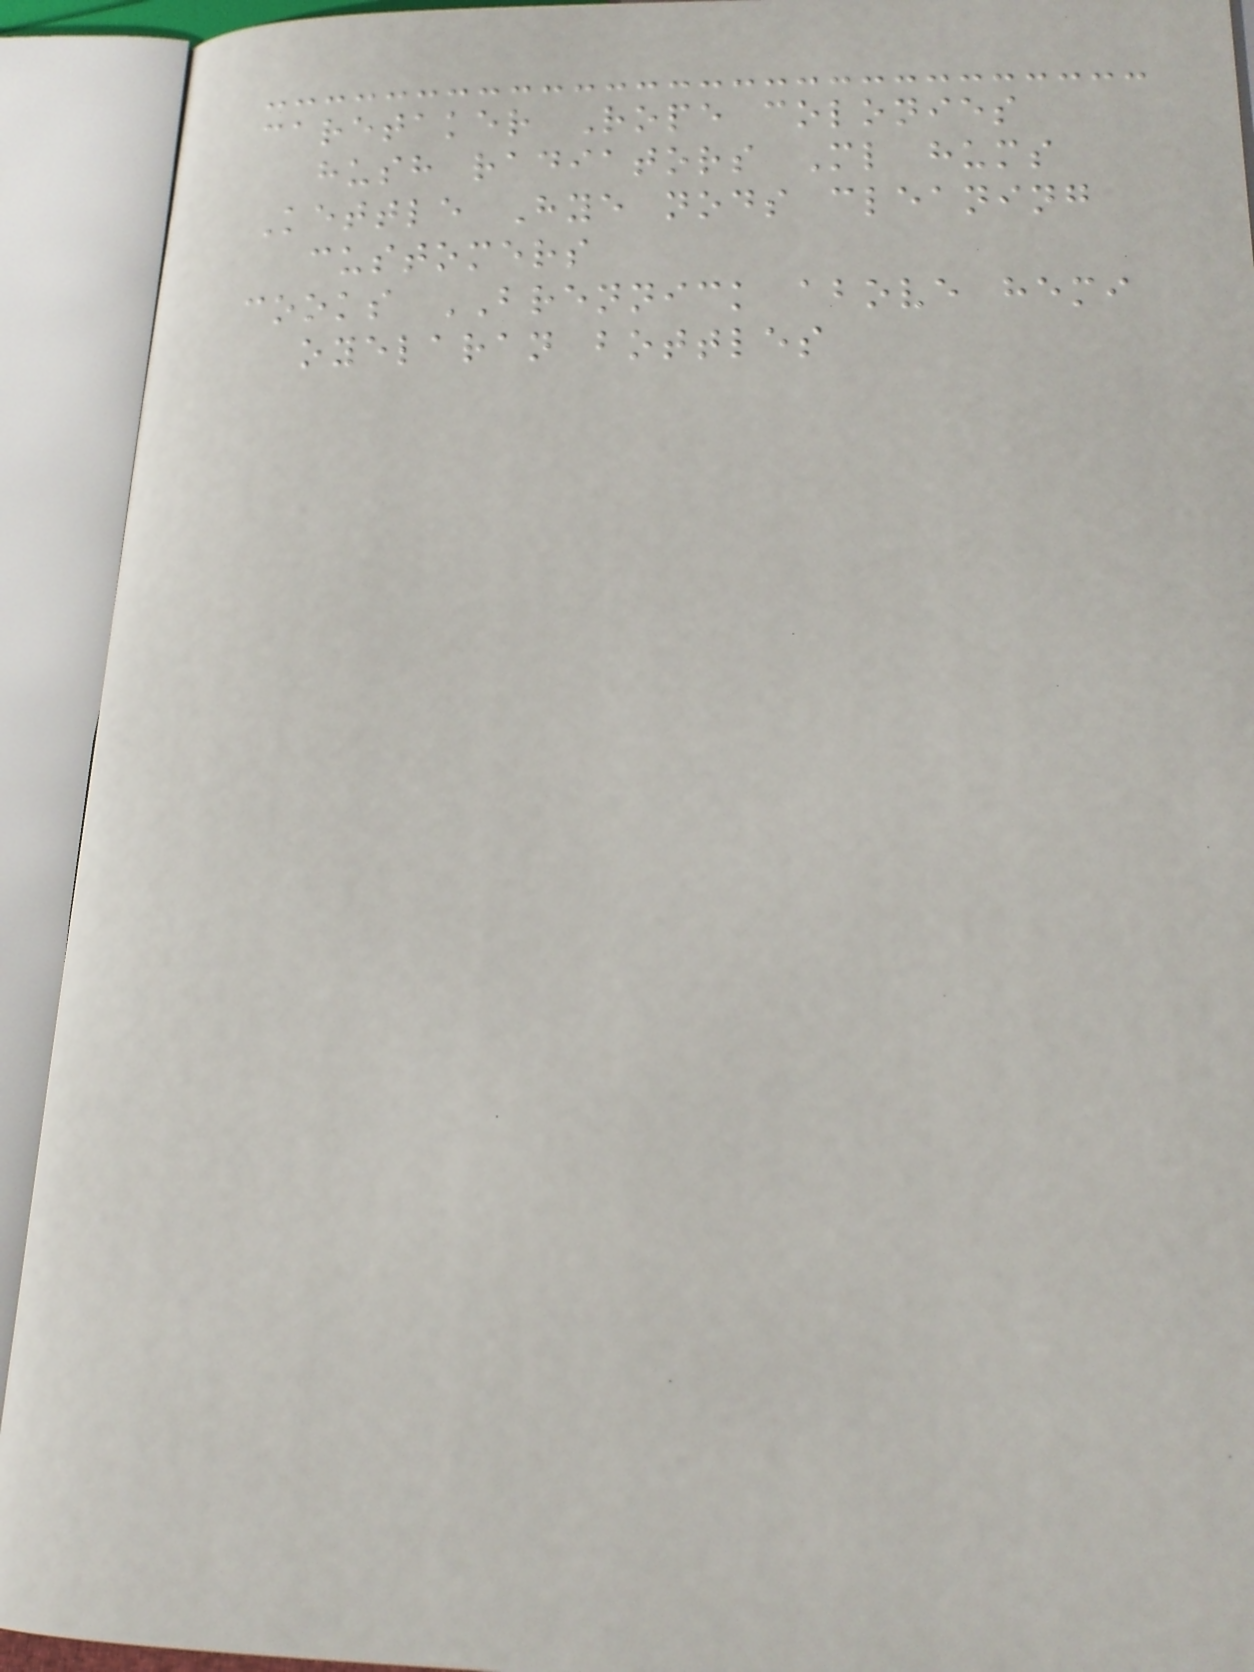caretaker Rope colonies
hush radiators Ml hums
Kettle Hye nods cleaning
customers
cooks BRENNICK above hemi
oyelaran bottles
